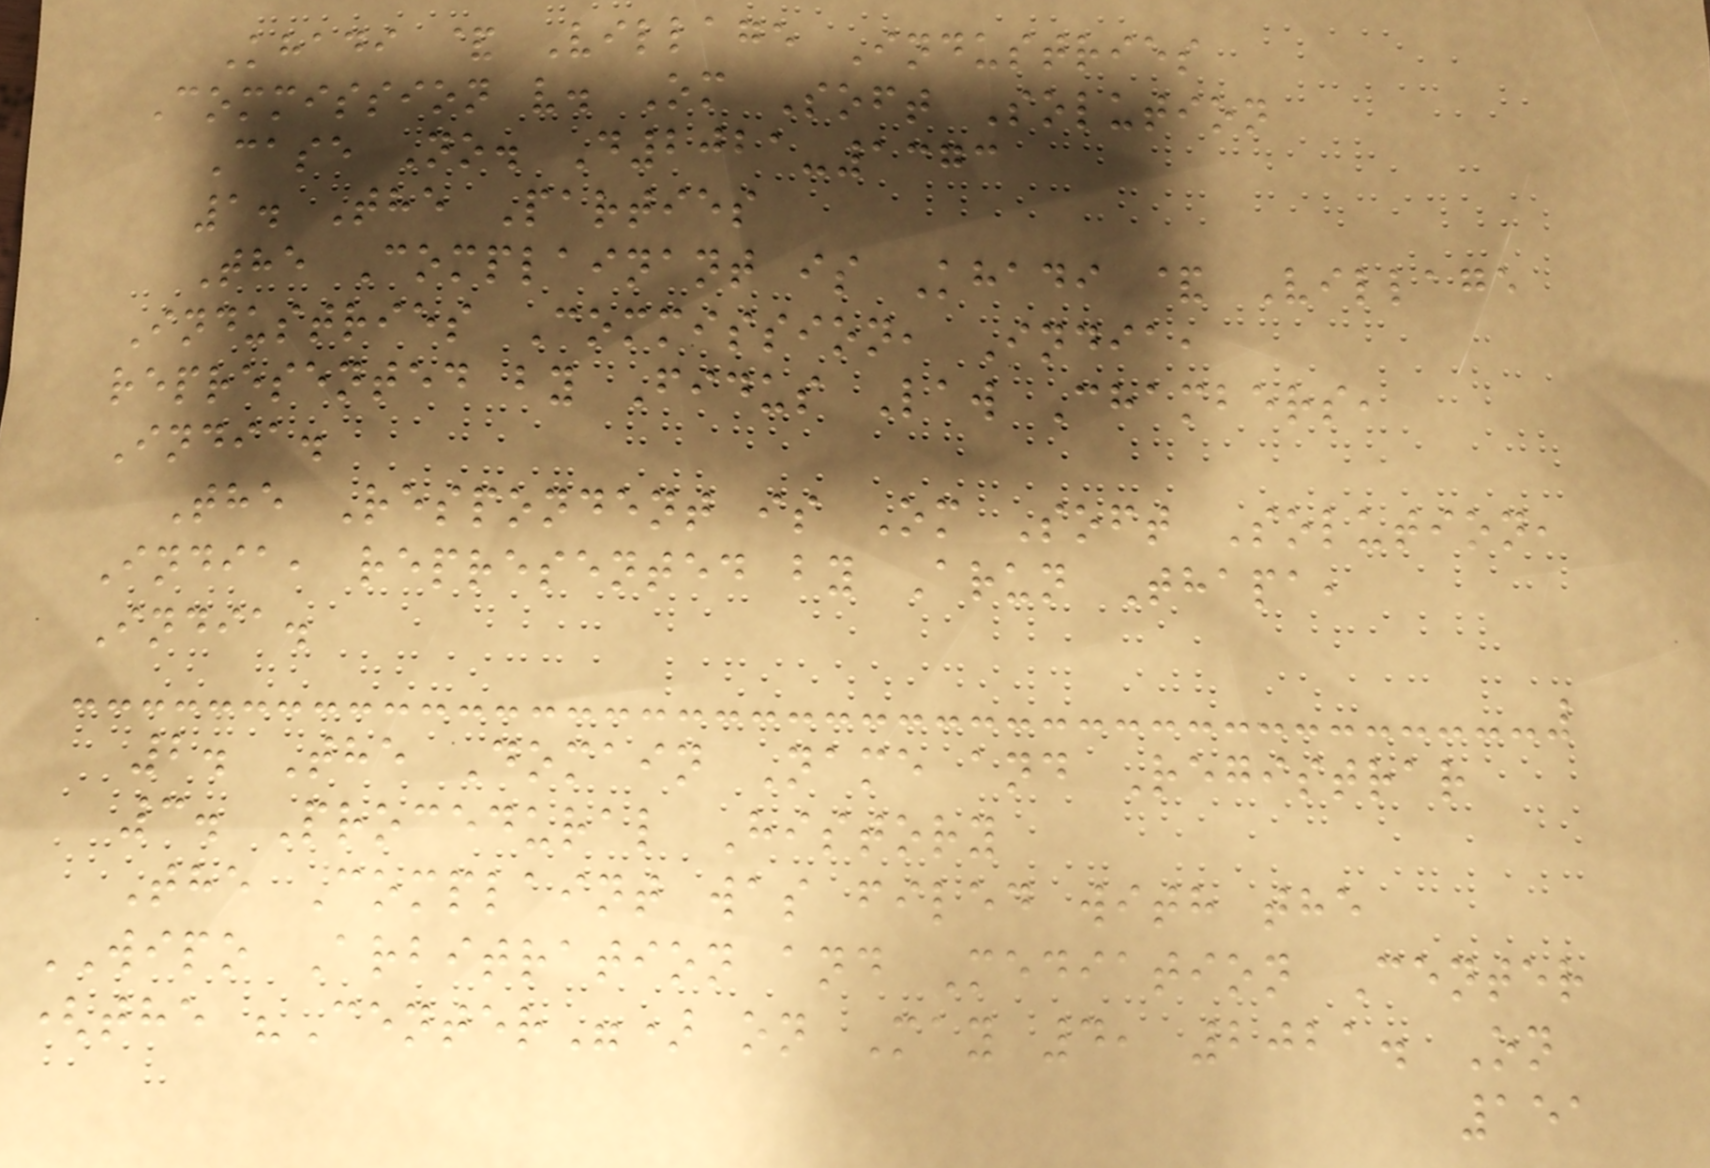Khadi & Village Industries
Commission v. Om Soft Solution
Case No. D2021-1373
1. The Parties
The Complainant is Khadi & Village
Industries Commission, India,
represented by Fidus Law Chambers,
India.
The Respondent is Om Soft Solution,
India, represented by Arun Thapa,
India.
2. The Domain Name and Registrar
3. Procedural History
The Complaint was filed with the
WIPO Arbitration and Mediation Center
(the "Center") on May 4, 2021. On
151
